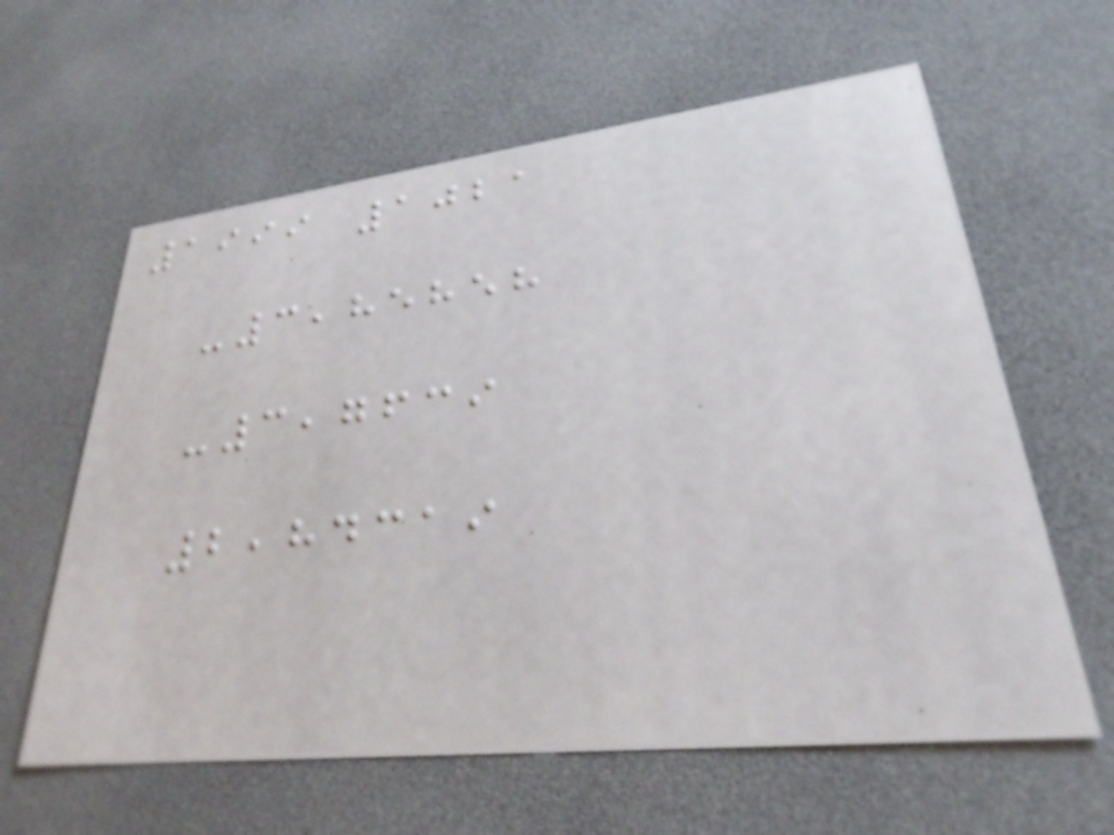1999 1021
-3,85858
-3,7639
2,84319
